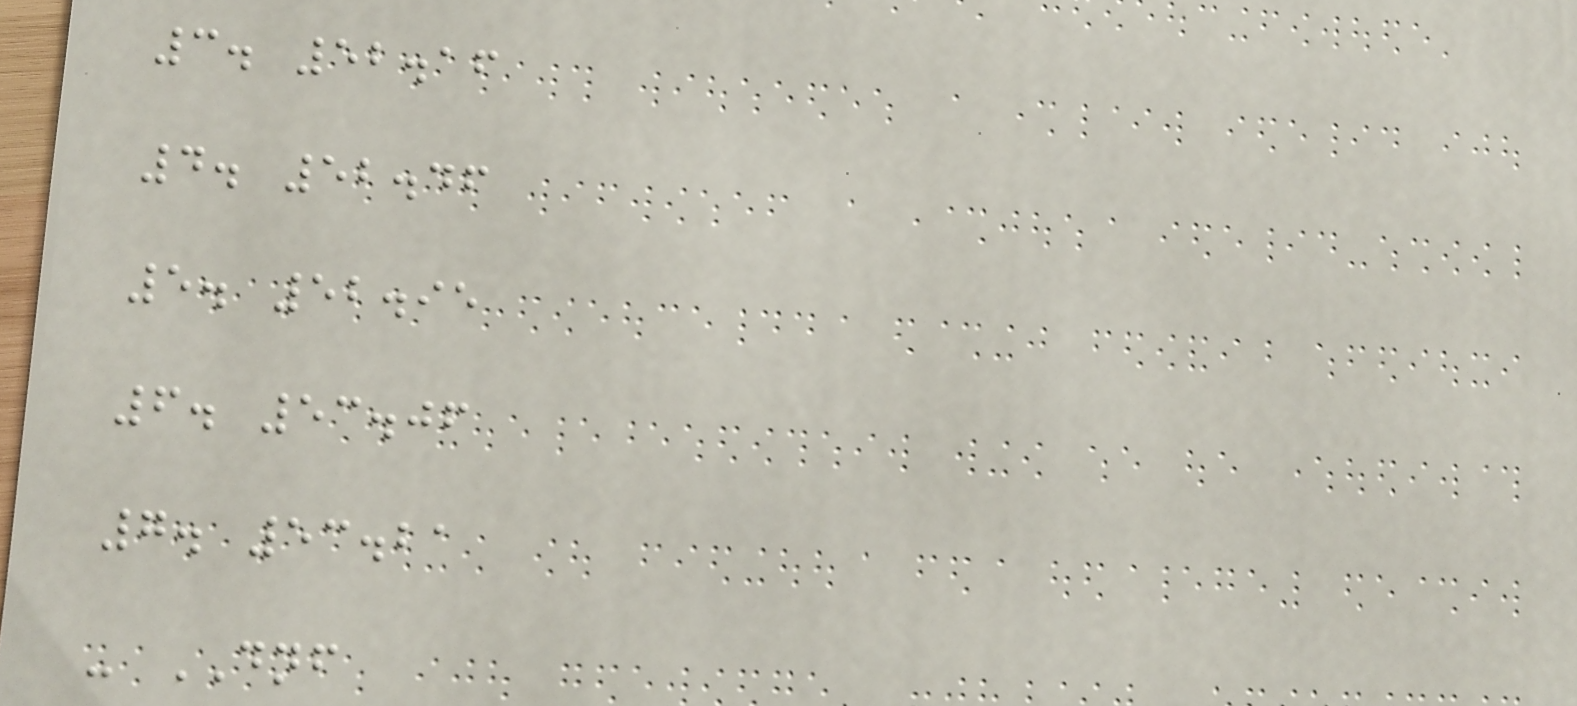3. 52.16
4. 52.46
5. 52.95
6. 53.06
7. 53.21
- DNF
